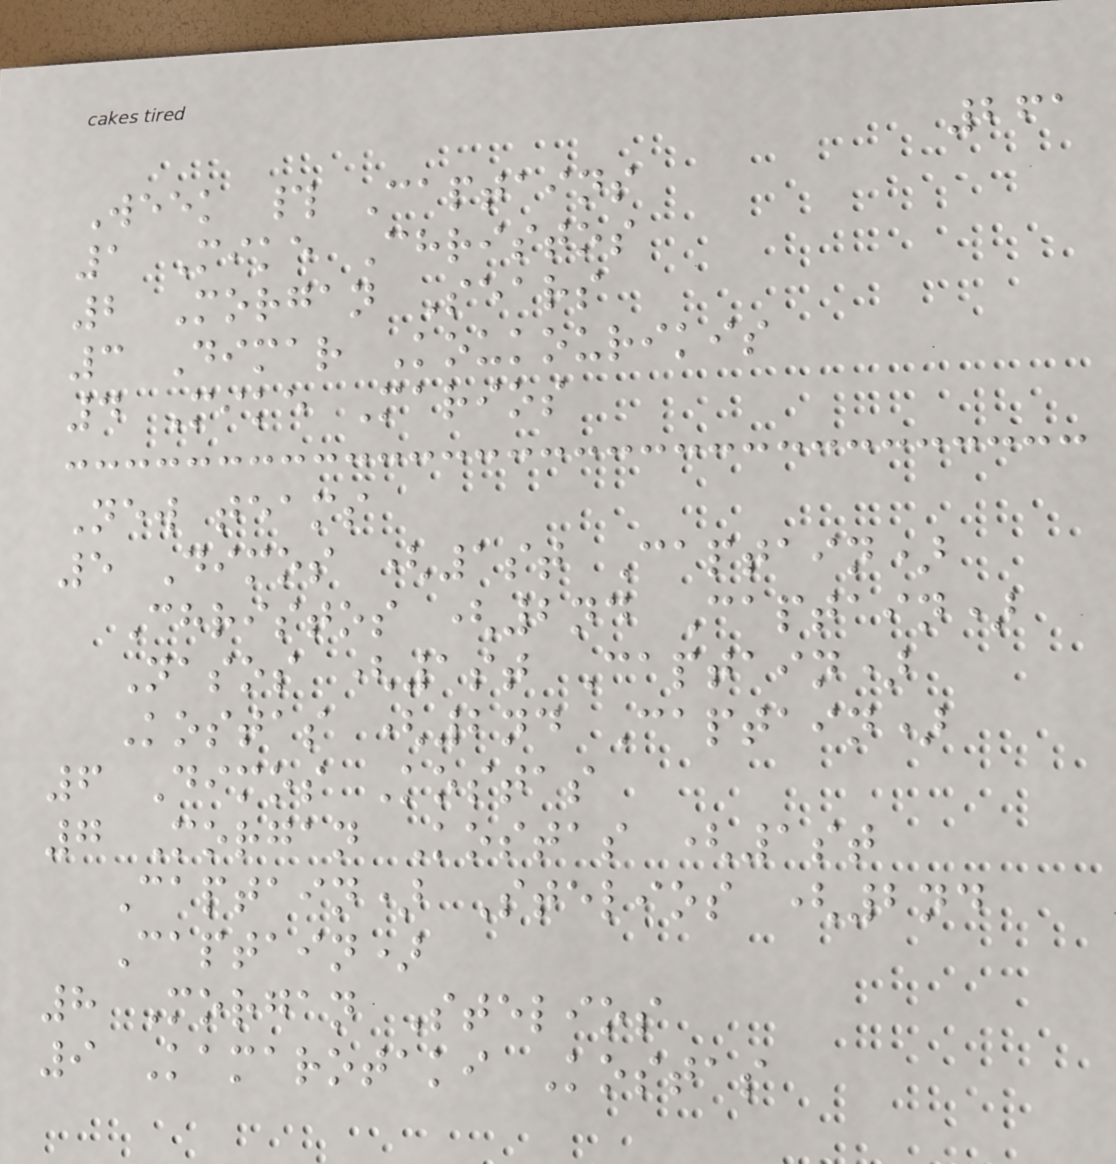261
Week # Captains
1 Mike Christos
2 Morgan Sears
3 Dimar Koukourikis
4 Mike Marios
New teams
5 Dimos (1st Captain)
Christos (2nd Captain)
Nasos (1st Captain)
Kostas (2nd Captain)
6 Dimos Kostas
7 Morgan Kostas (1st
Captain) Stelios (2nd
Captain)
8 Morgan Stelios
9 Kamarotaki Kostas
